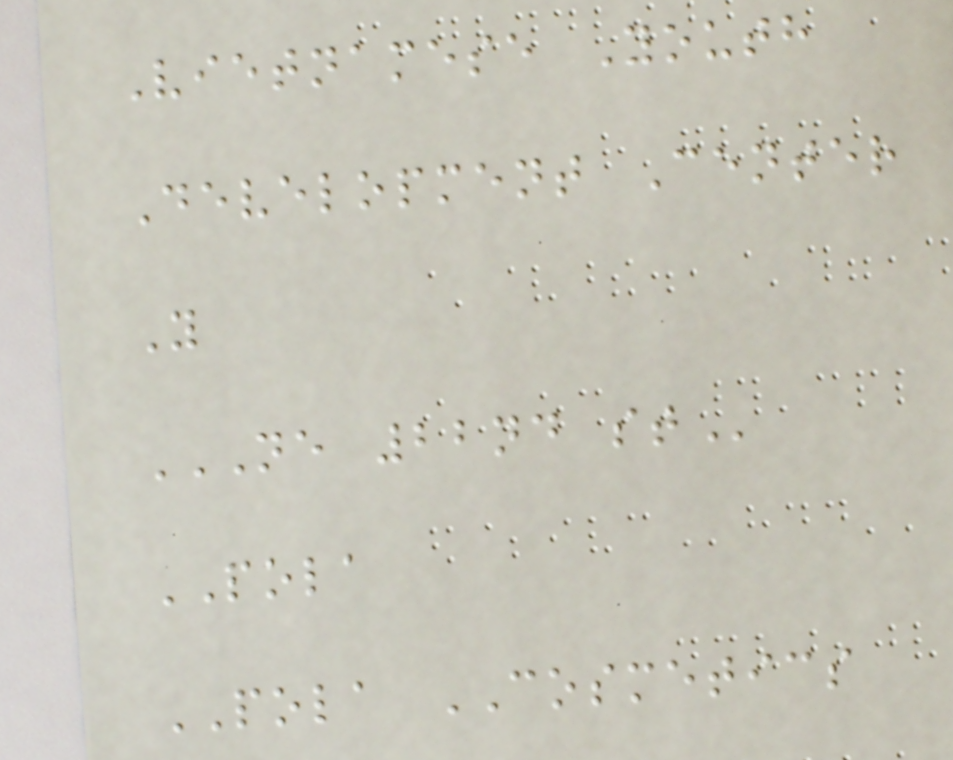Vietnamese Youth
Development Center
Y
NE 22ND ST
POLA
POLA COSMETICS
